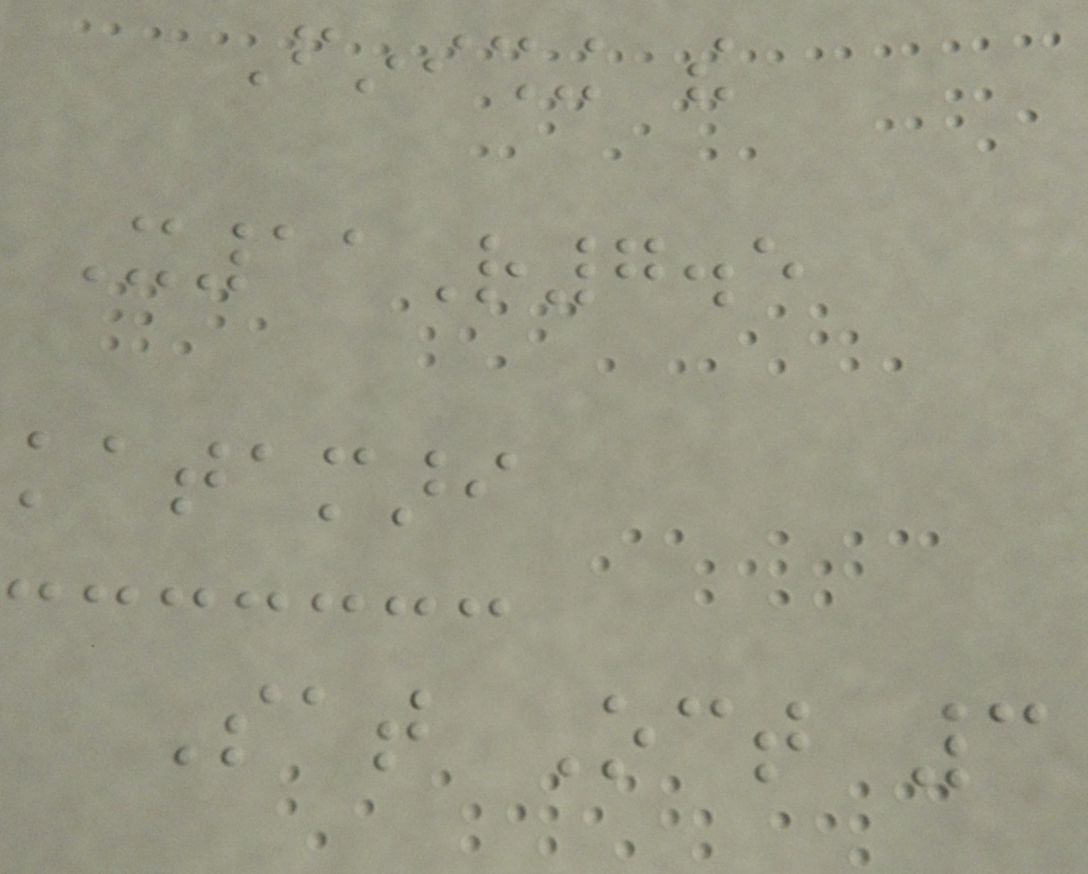Finishing the
X11R7.5
katamari
Sat Oct 3
